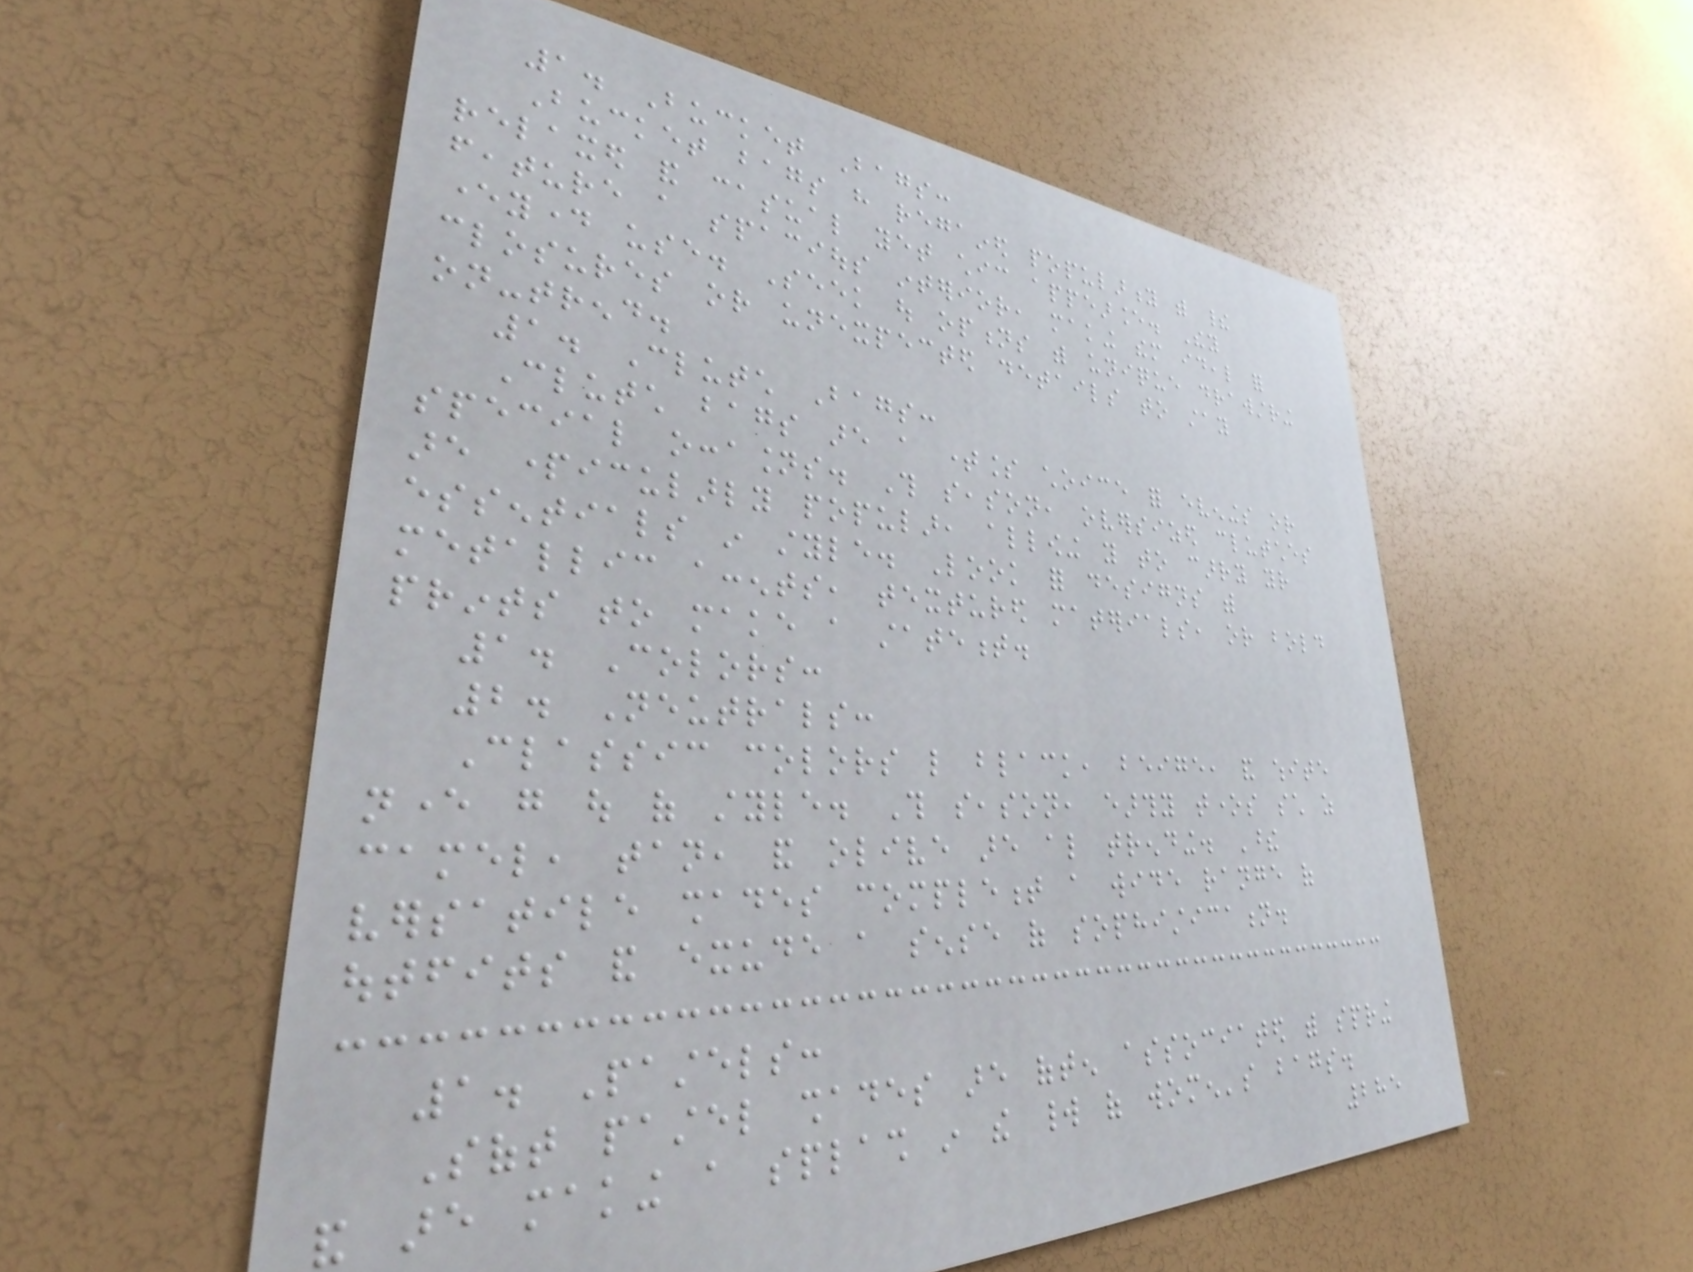1. Bucket Bags:
Bucket bags have regained popularity with their
relaxed and casual yet chic appearance. They
feature a spacious interior, making them ideal for
everyday use. Seek out options with unique drawstring
closures or unexpected details to stay
on-trend.
1. Clutch Bags:
Clutch bags are a timeless choice for evenings or
special occasions. This season, oversized clutches
are particularly popular, allowing you to carry your
essentials in style. Look for designs with
metallic accents, textured materials, or bold
prints to make a statement.
1. Colors:
2. Neutrals:
Classic colors like black, beige, and white
never go out of style. This season, earthy tones such as
camel, tan, and olive are also trending. These
versatile shades complement a wide range of
outfits and exude a sense of sophistication.
1. Pastels:
Soft pastel shades are often associated with spring
and are making a splash in the world of women's bags.
285
